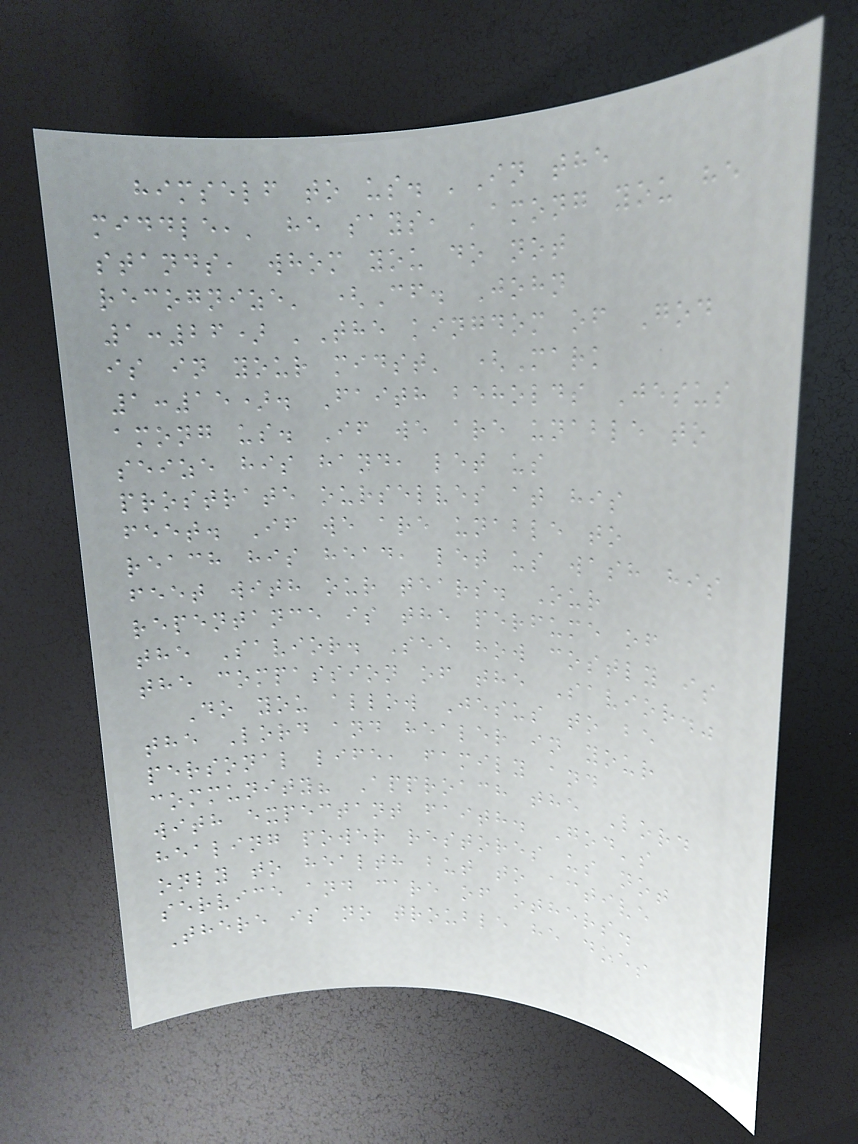himself to us. 'In the
middle,' he says, 'among you he
stands, whom you do not
recognize' (Cf. John
1:26) 'The kingdom of God
is in your midst' (Mark
1:15). Faith beholds Jesus
among us. If we are unable to
seize his hand, let us
prostrate ourselves at his
feet. If we are unable to
reach his head, let us wash his
feet with our tears. Our
repentance is the perfume of
the Savior. See how costly is
the compassion of the Savior."
Do you allow Jesus to be
the Lord and healer in your
personal life, family and
community? Approach the Lord
with expectant faith. God's
healing power restores us not
only to health but to active
service and care of others.
There is no trouble he does
